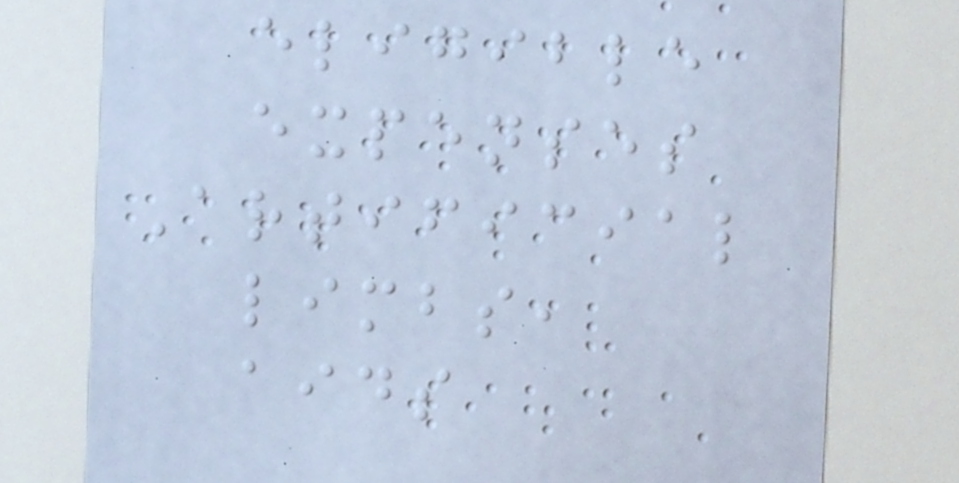eligible
expenses
Artificial
limbs,
aids
